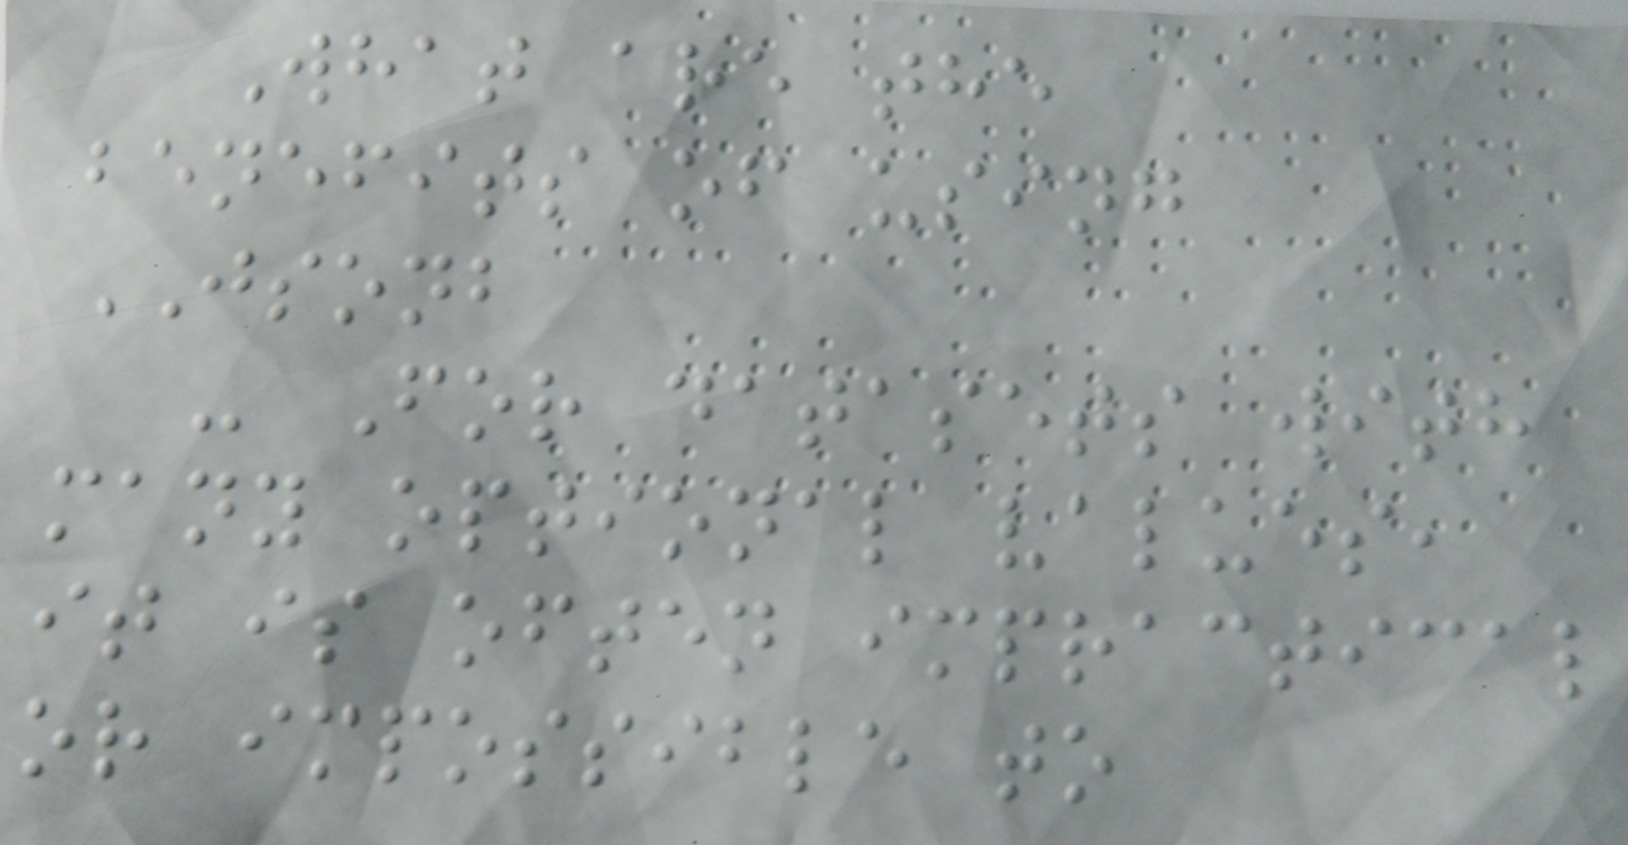What are the
benefits of using
JSONB
- For datasets with
many optional values,
it is often impractical
or impossible to
